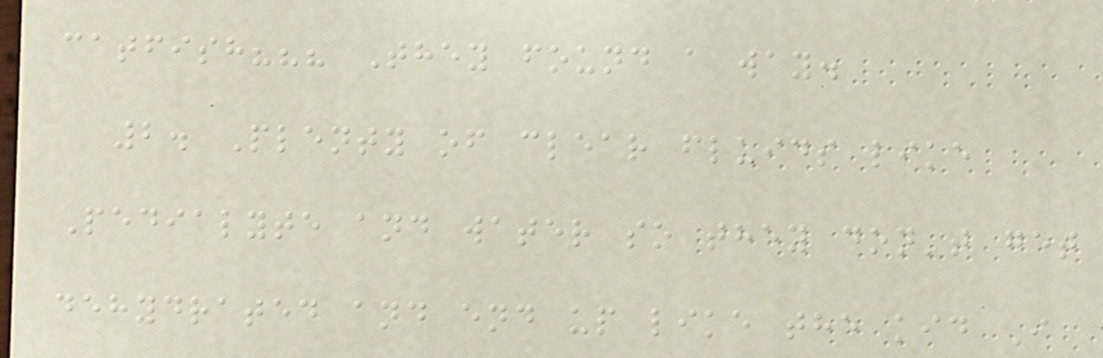catfish??? They found a way.
2. Plenty of clear fluids like
Pedialyte and water so they don't get
dehydrated and end up like the kid I
